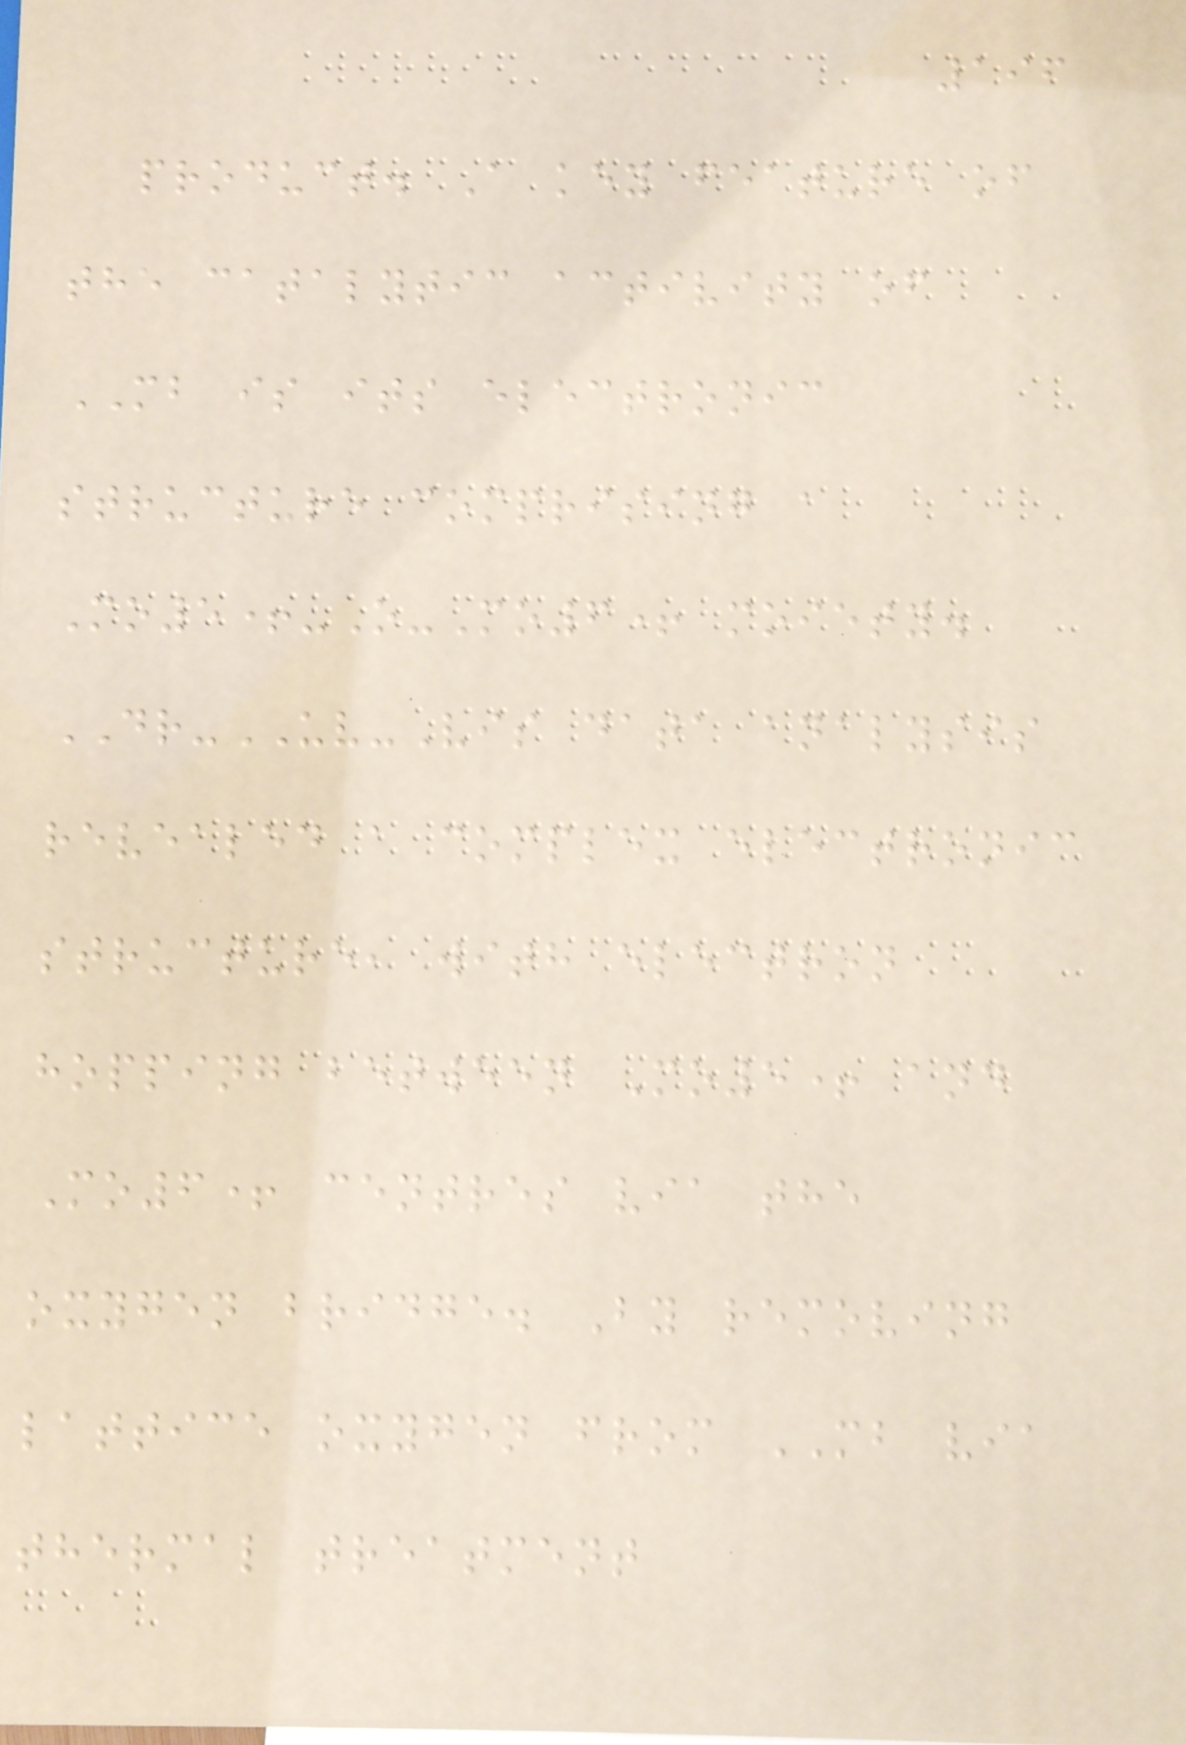196
product. A key feature of
the catalytic activity of
MB is its electronic
structure comprising a
Mo5+-O-Mo6+ moiety.
DR-UV-Vis data analysis
revealed a complex electronic
structure, with electron
hopping between Mo5+ and
Mo6+ centres via the
oxygen bridge. By removing
lattice oxygen from MB via
thermal treatment
